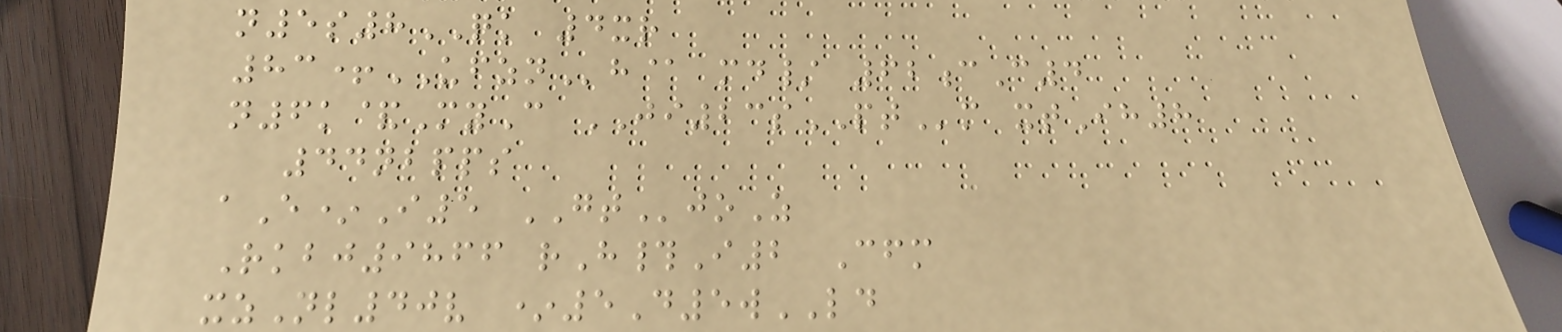n5s8QK 4xr
83+UFZNh@ md/ 62cC4
n6k&MyC JI23sPTm xtIh8
44nbpps
aE*I5 GTjoZ
Rkbj9866 rH#I2 Cfm
xzNl40v *5D5wLD
